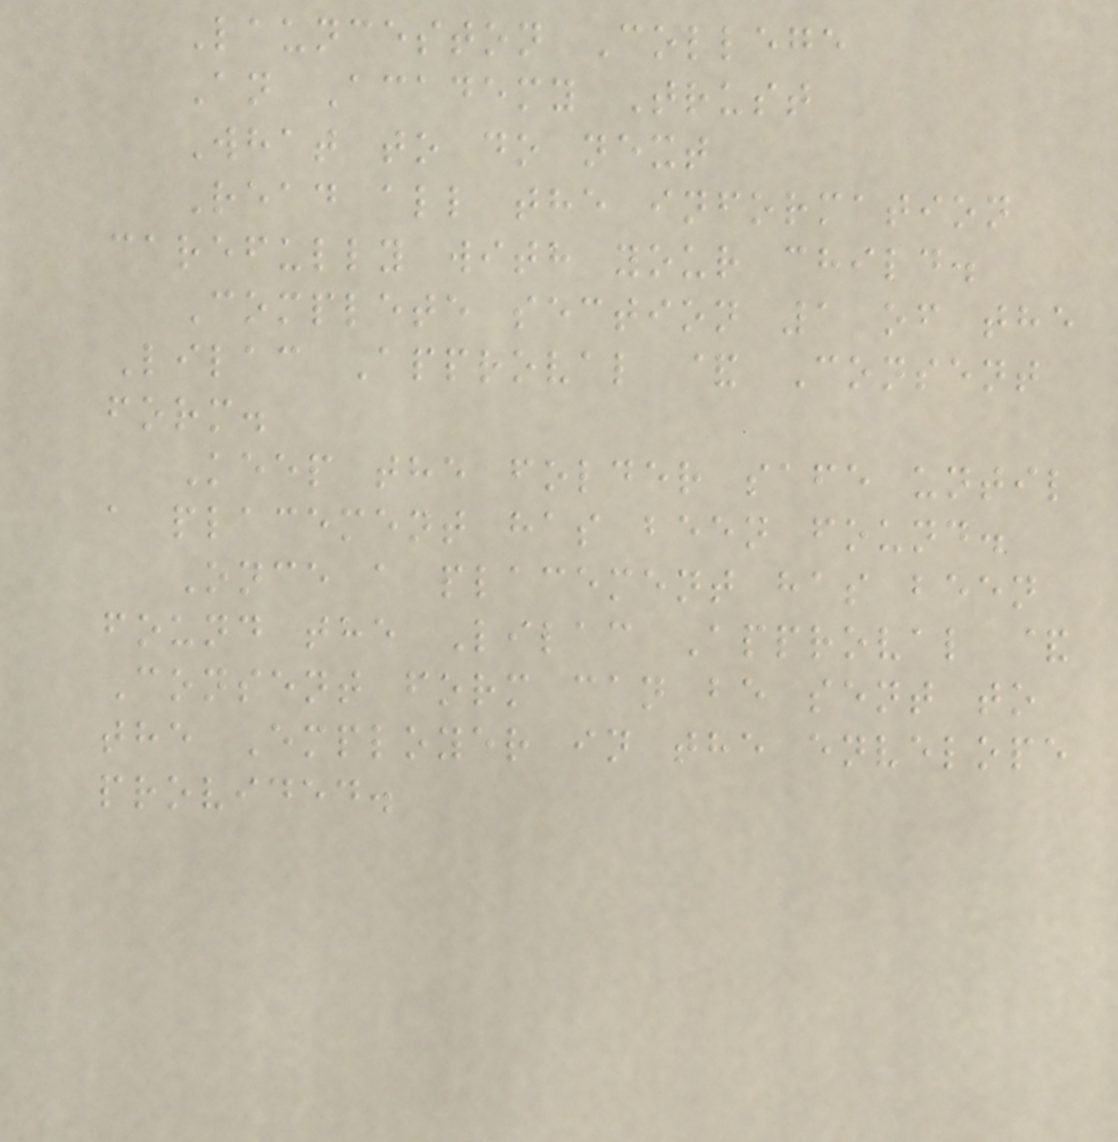Launceston College
An Academy Trust
What to do next
Read all the information
carefully with your child.
Complete section 1 of the
Lilac Approval & Consent
form.
Keep the folder safe until
a placement has been found.
Once a placement has been
found the Lilac Approval &
Consent form can be sent to
the Employer in the envelope
provided.
